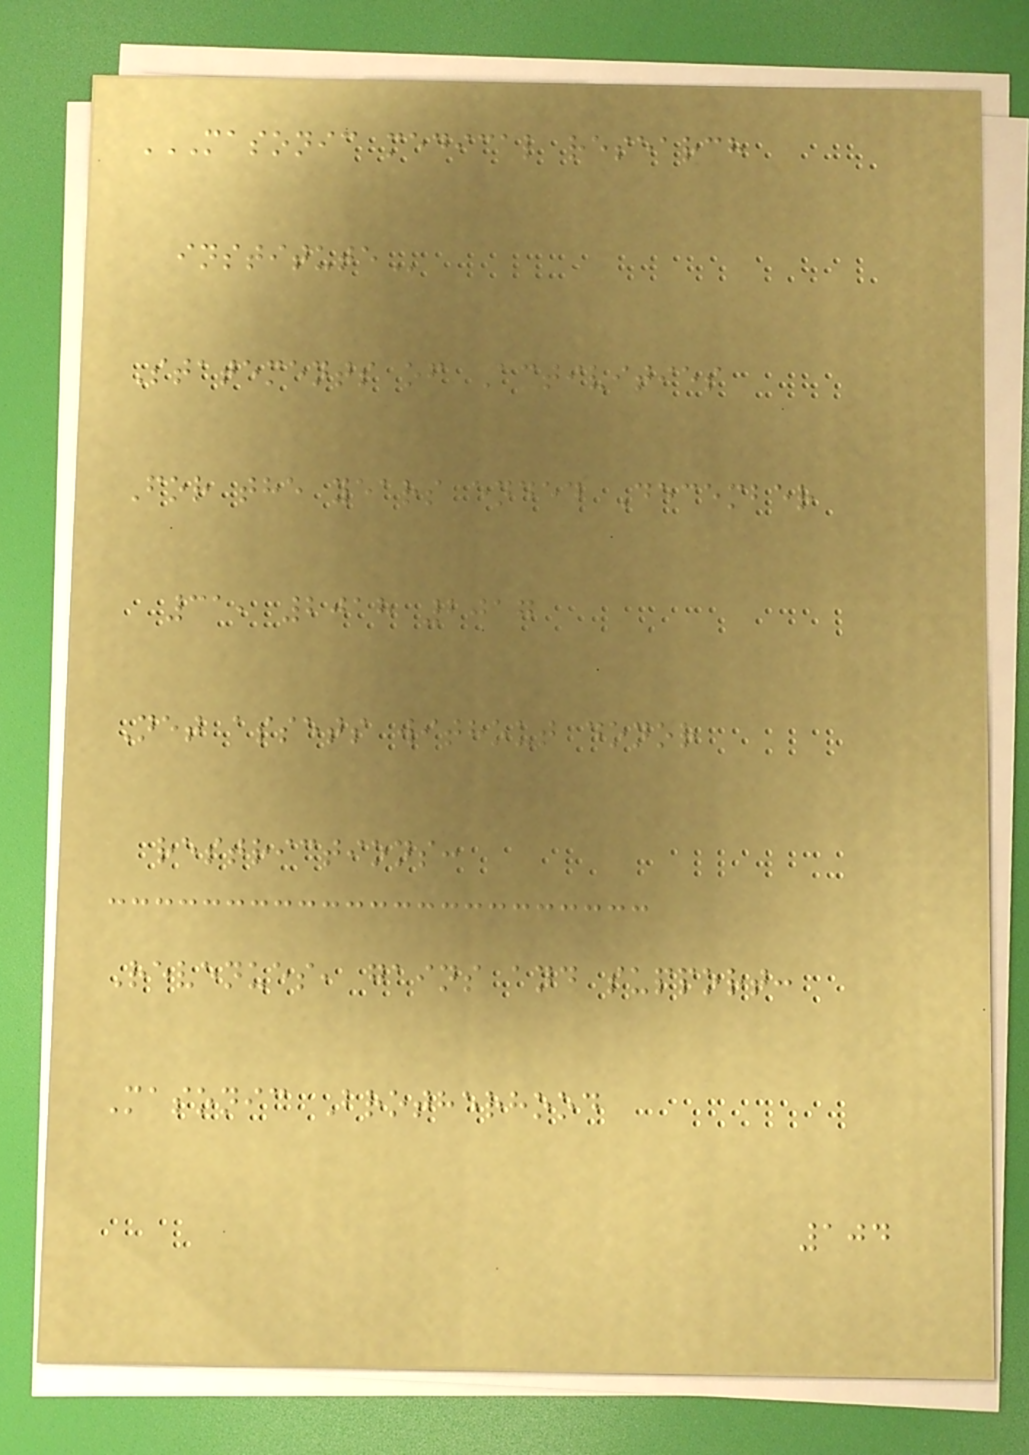MASONIC MEDICAL RESEARCH
INSTITUTE
Statements of Activities
For the years ended December
31, 2018 2017
Net assets without donor
restrictions:
Revenues, gains and support:
Masonic Brotherhood
104
